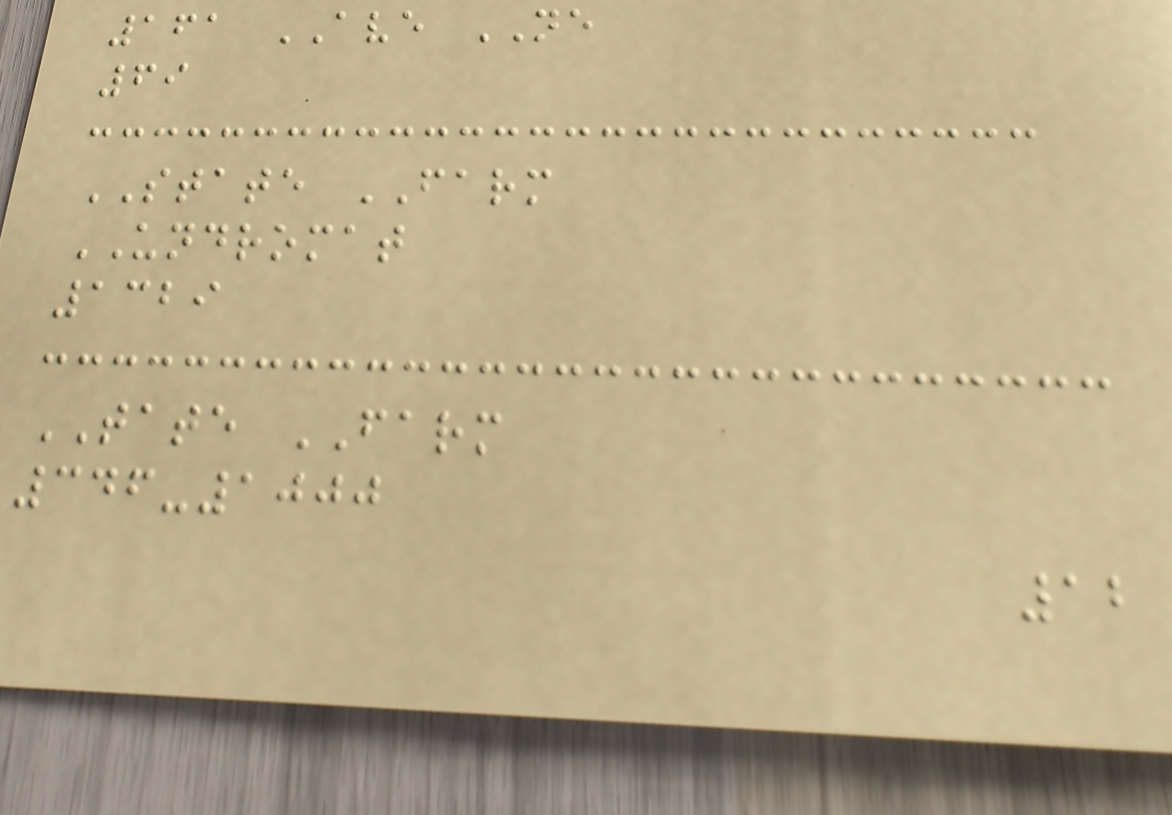161 AVE NE
69
STATE FARM
UNDROMAT
1329
TATE FARM
346-1000
12
